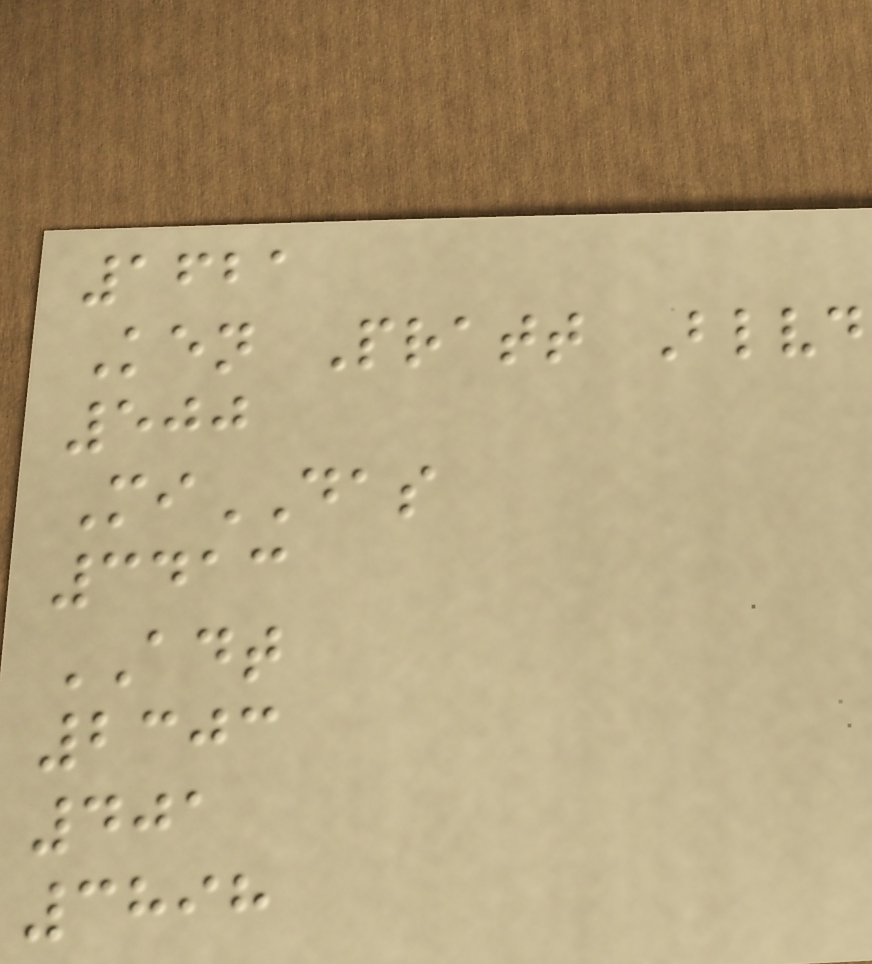1621
Ken Pratt Blvd
500
MiDAS
3413
ADT
2303
401
3898
